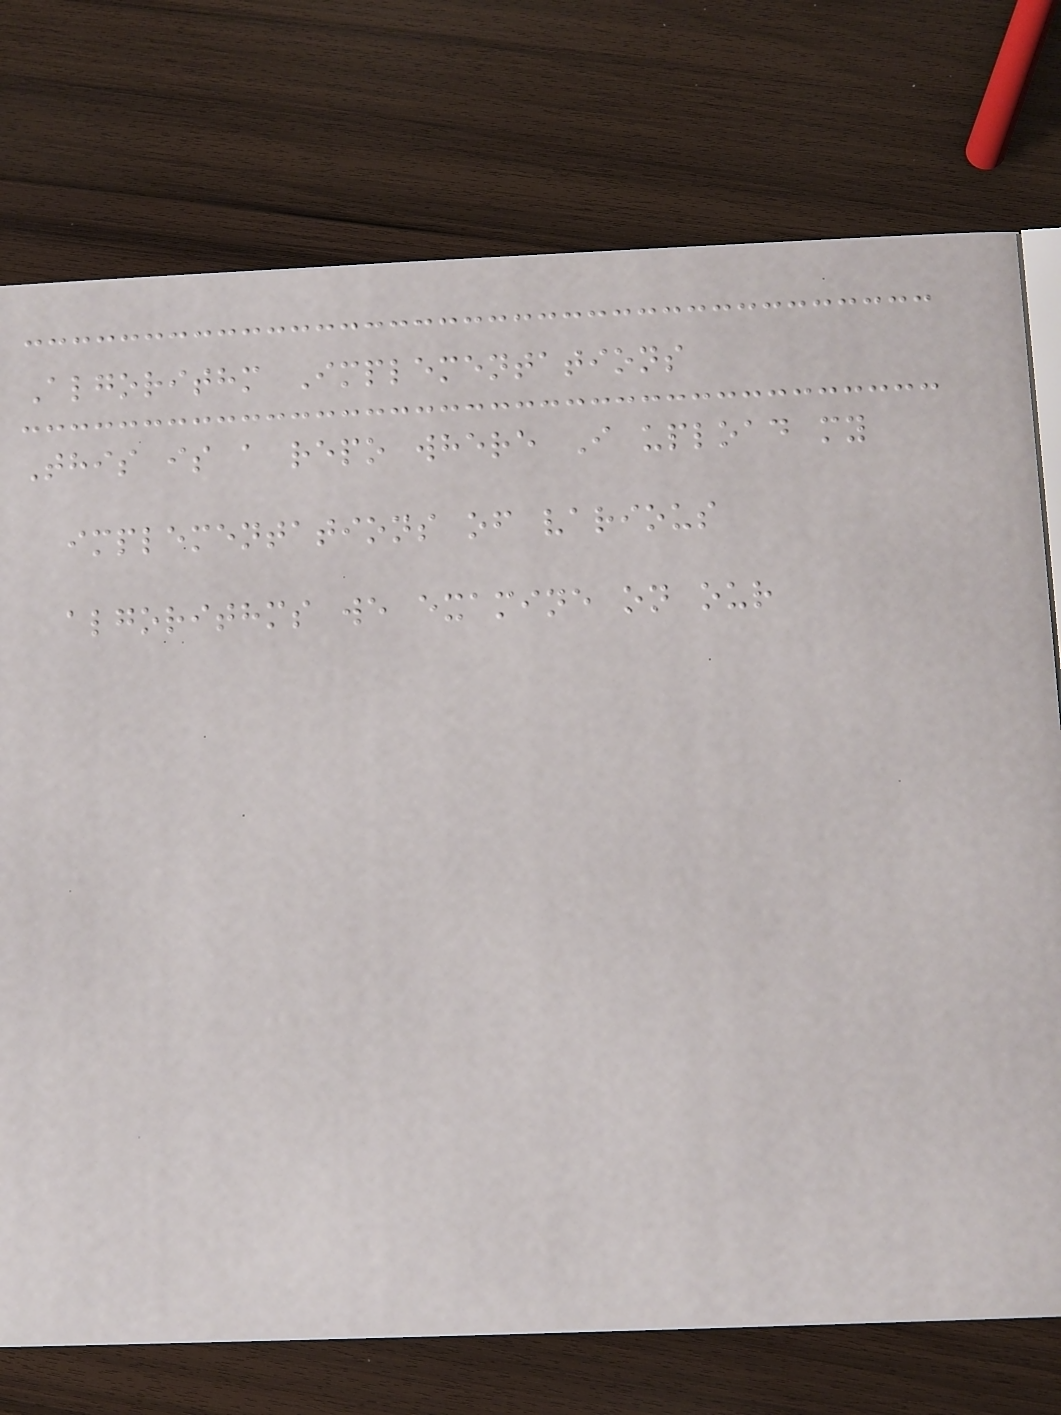Algorithm Implementations
This is a repo where I upload my
implementations of various
algorithms we examine on our
